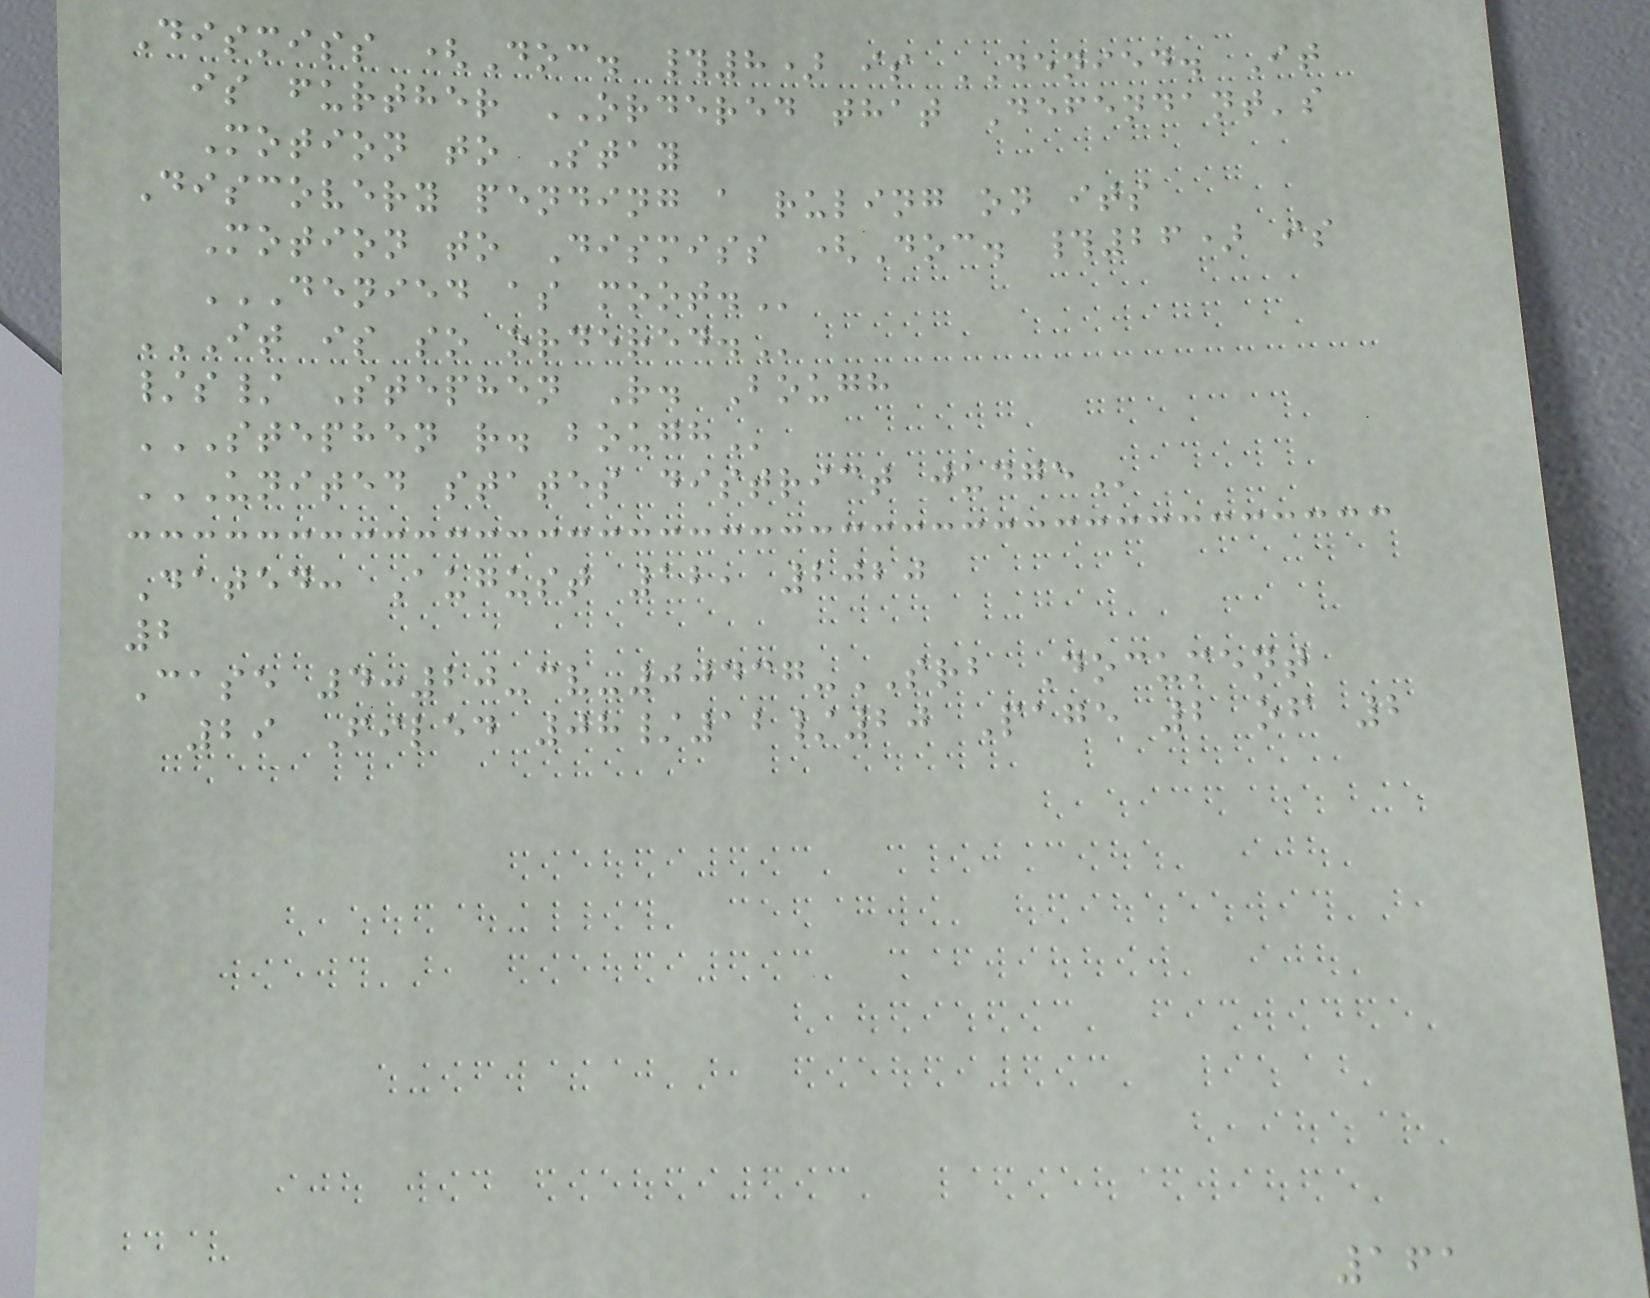Dismiss (Doc. #8) is DENIED. It
is further ORDERED that Defendant's
Motion to Stay
Discovery pending a ruling on its
Motion to Dismiss (Doc. #26) is
DENIED AS MOOT.
IT IS SO ORDERED.
/s/ Stephen R. Bough
STEPHEN R. BOUGH
UNITED STATES DISTRICT JUDGE
Dated: August 12, 2020
2
Case 4:20-cv-00437-SRB Document
29 Filed 08/12/20 Page 2 of 2
161
